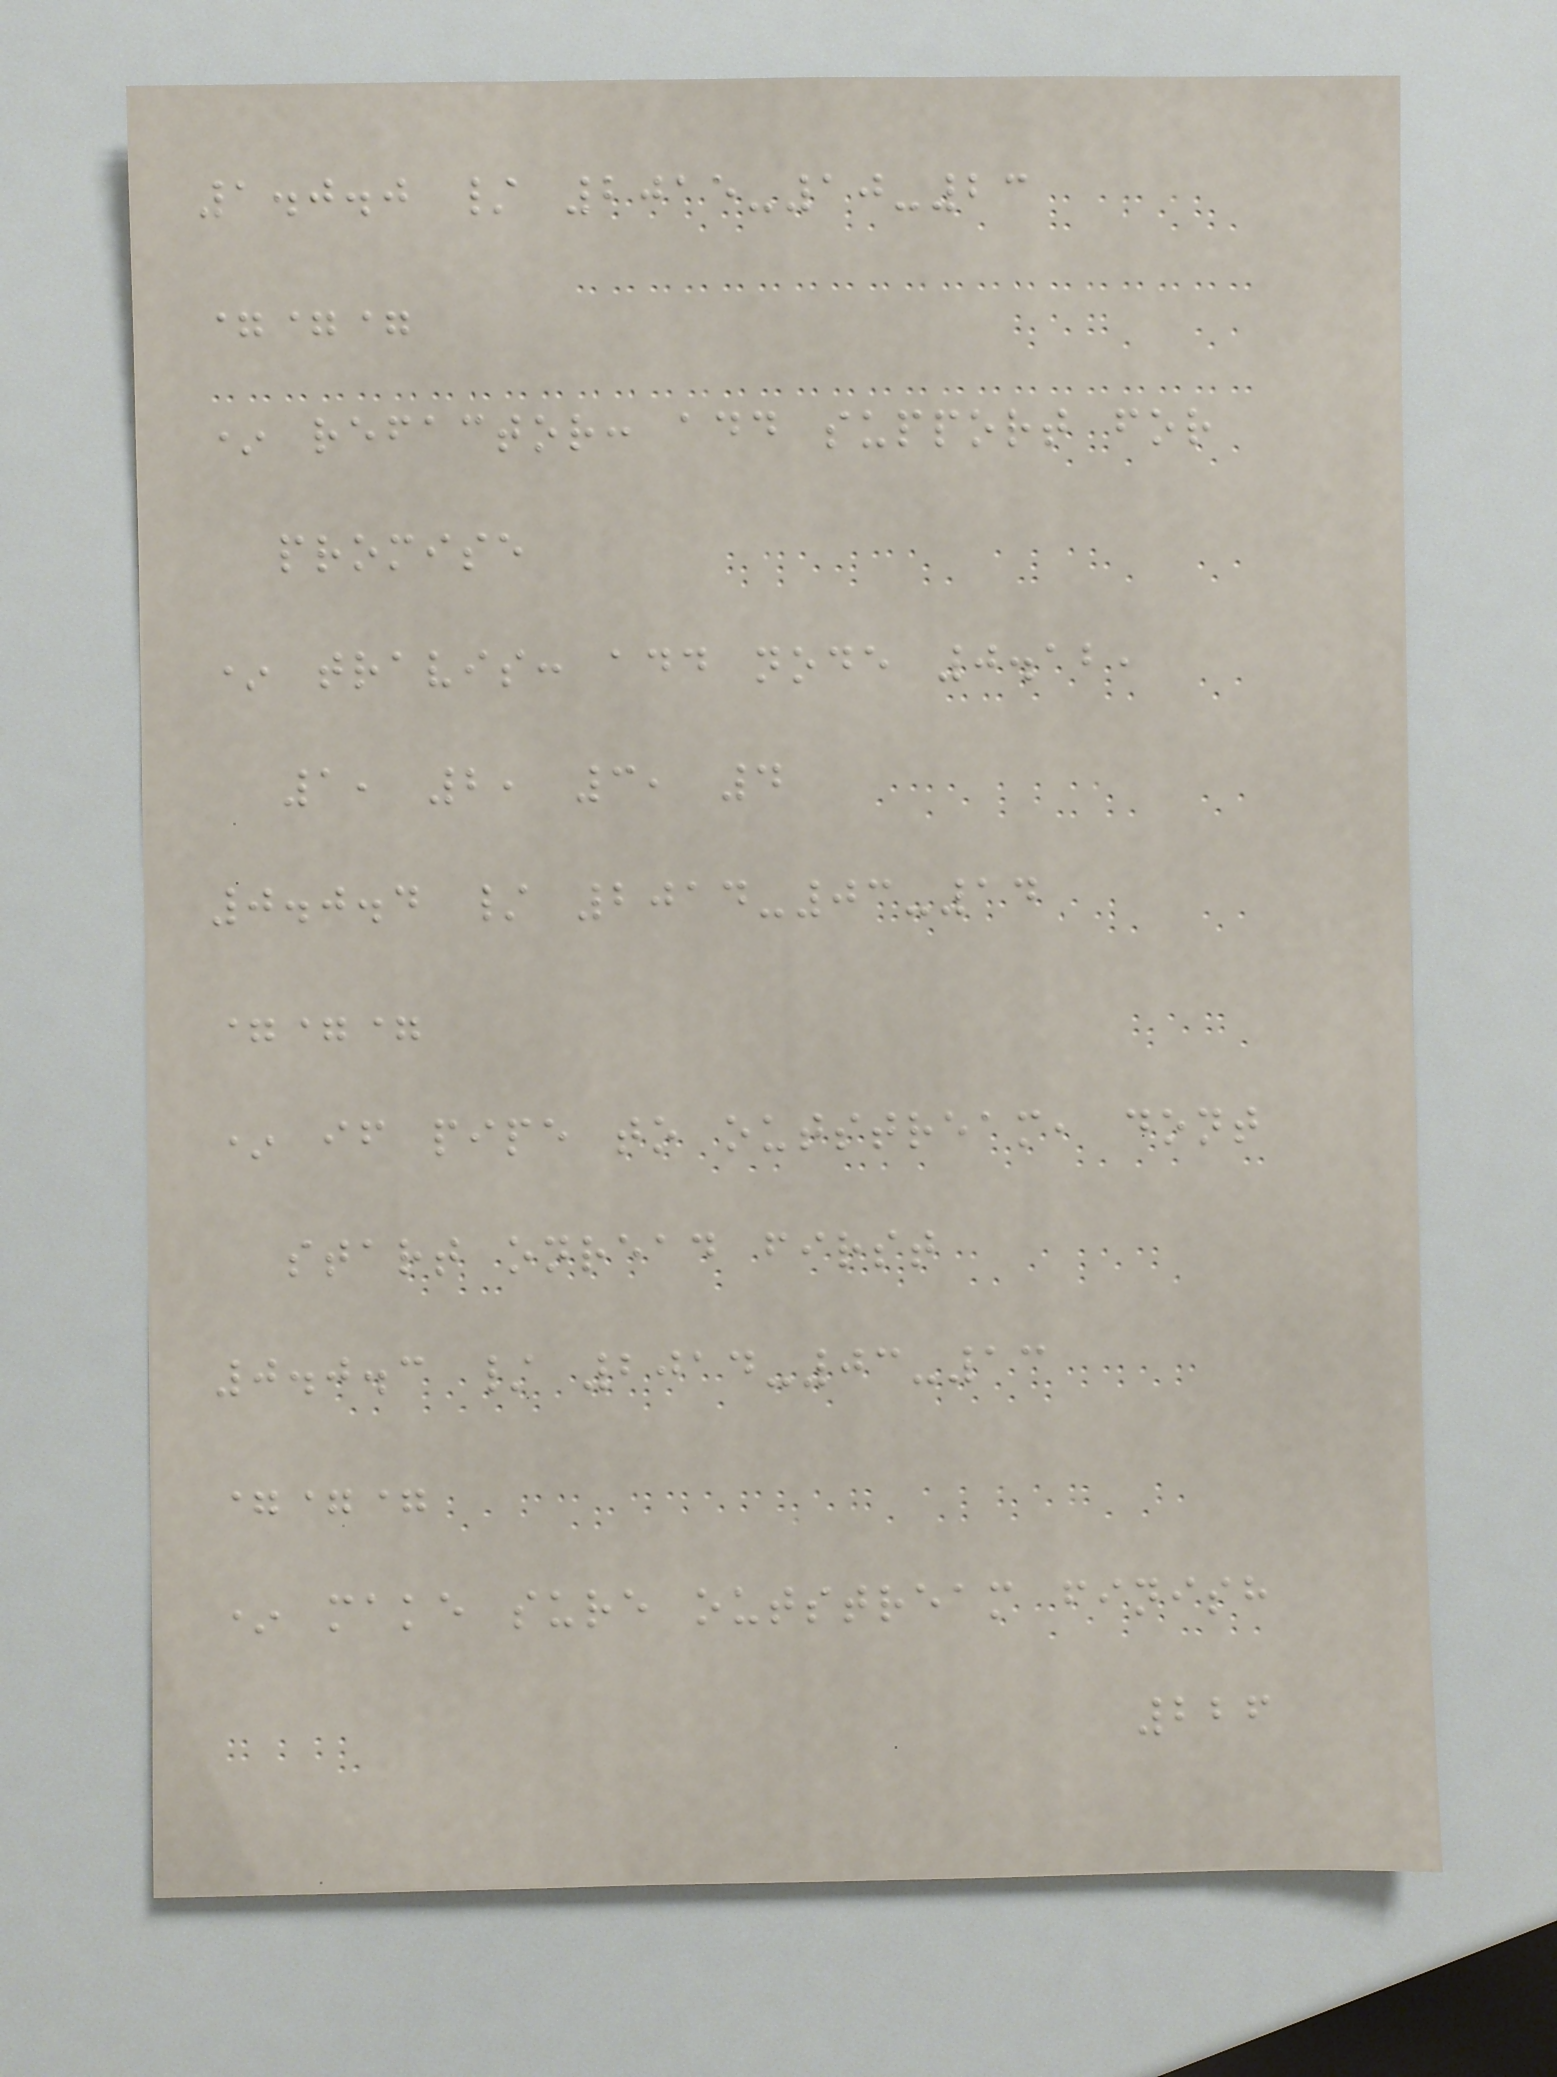1.0.0 / 2015-10-23
===
* refactor: add support for
promise
* travis: add node 0.12,
1, 2, 3, 4
0.0.4 / 2014-03-14
===
* if pipe to outstream, dont
start onread first
0.0.3 / 2014-03-13
===
* make sure outstream finish
226
